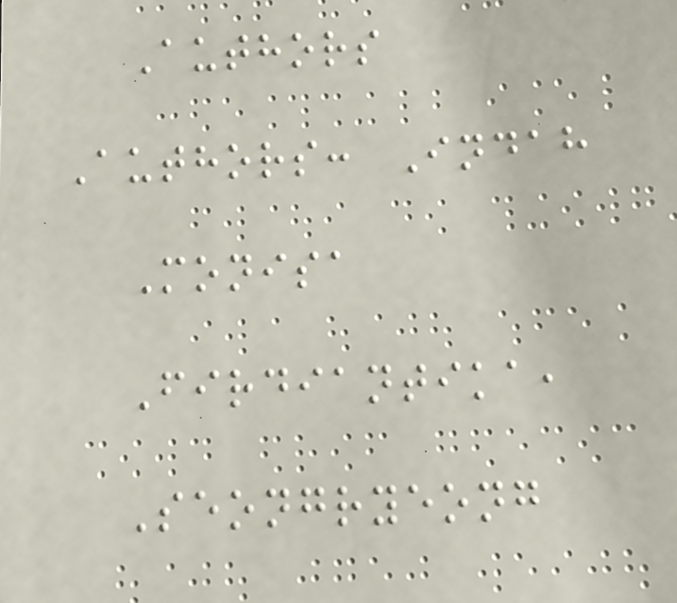Authors
Authors: Indah
Monisa
Firdiantika,
Seongryeong
